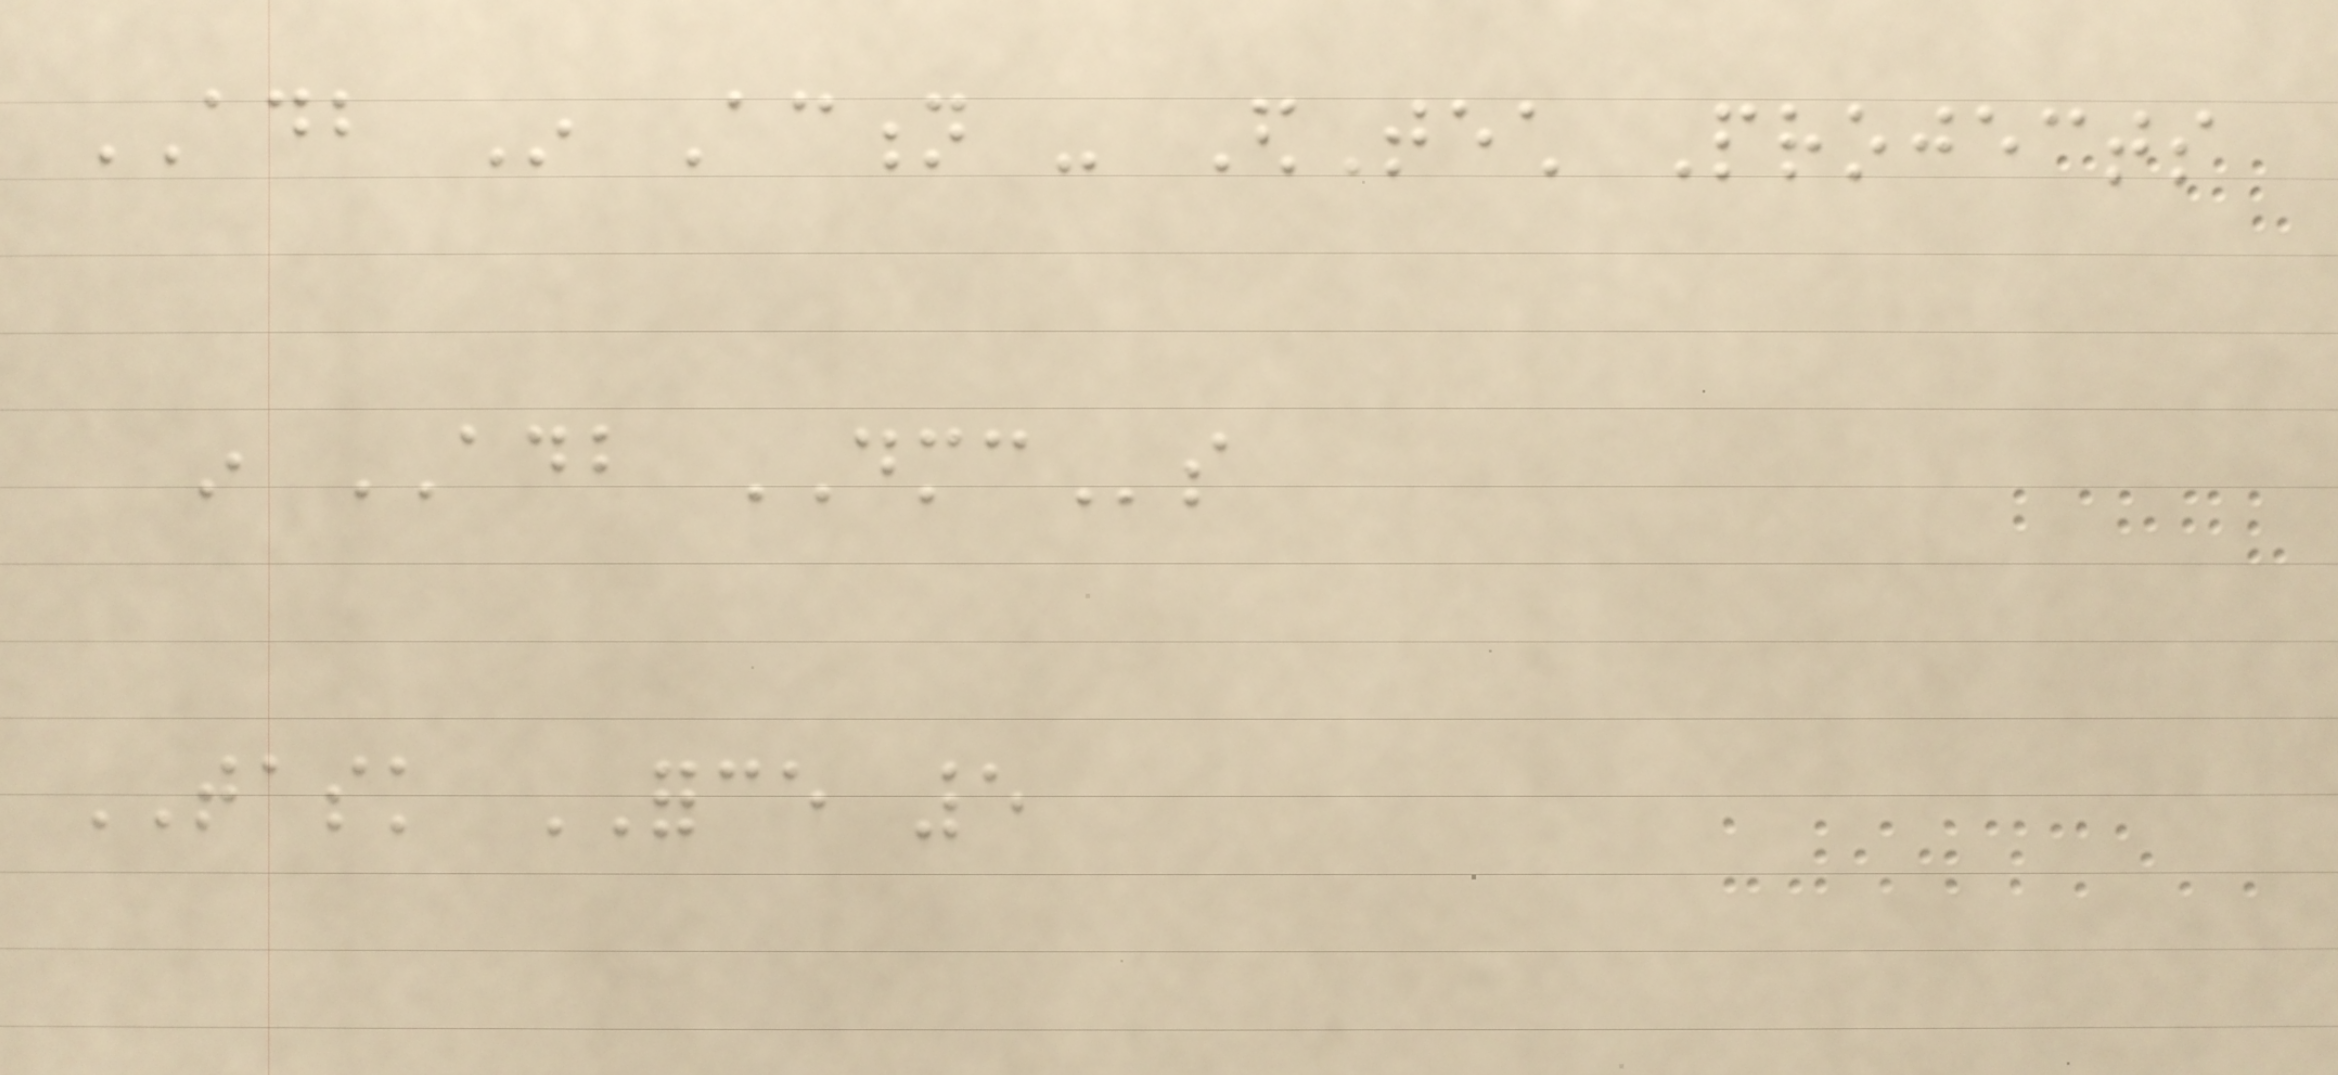ADB In Action - EdTech Projects
in ADB DMCs
TASK FORCE 5
